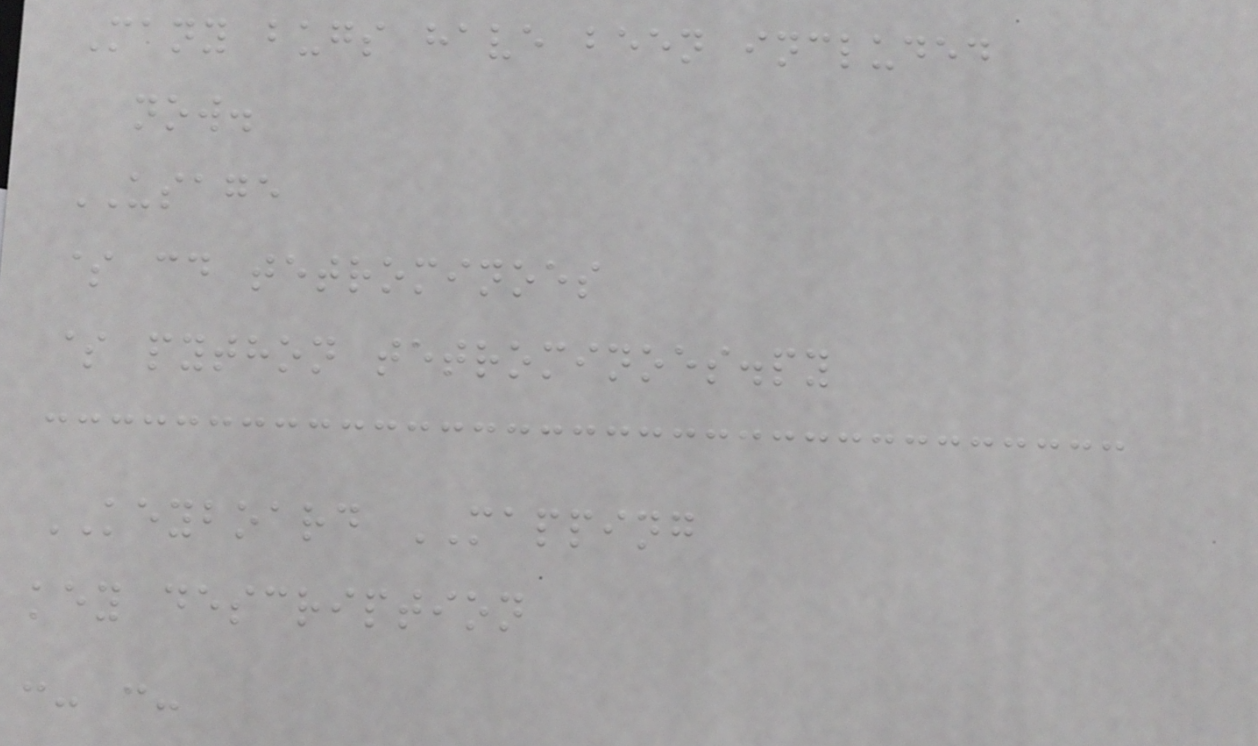Many bugs have been included
now.
USAGE
$ cd tetrominoes
$ python tetrominoes.py
KEYBOARD MAPPING
key description
:- :-
